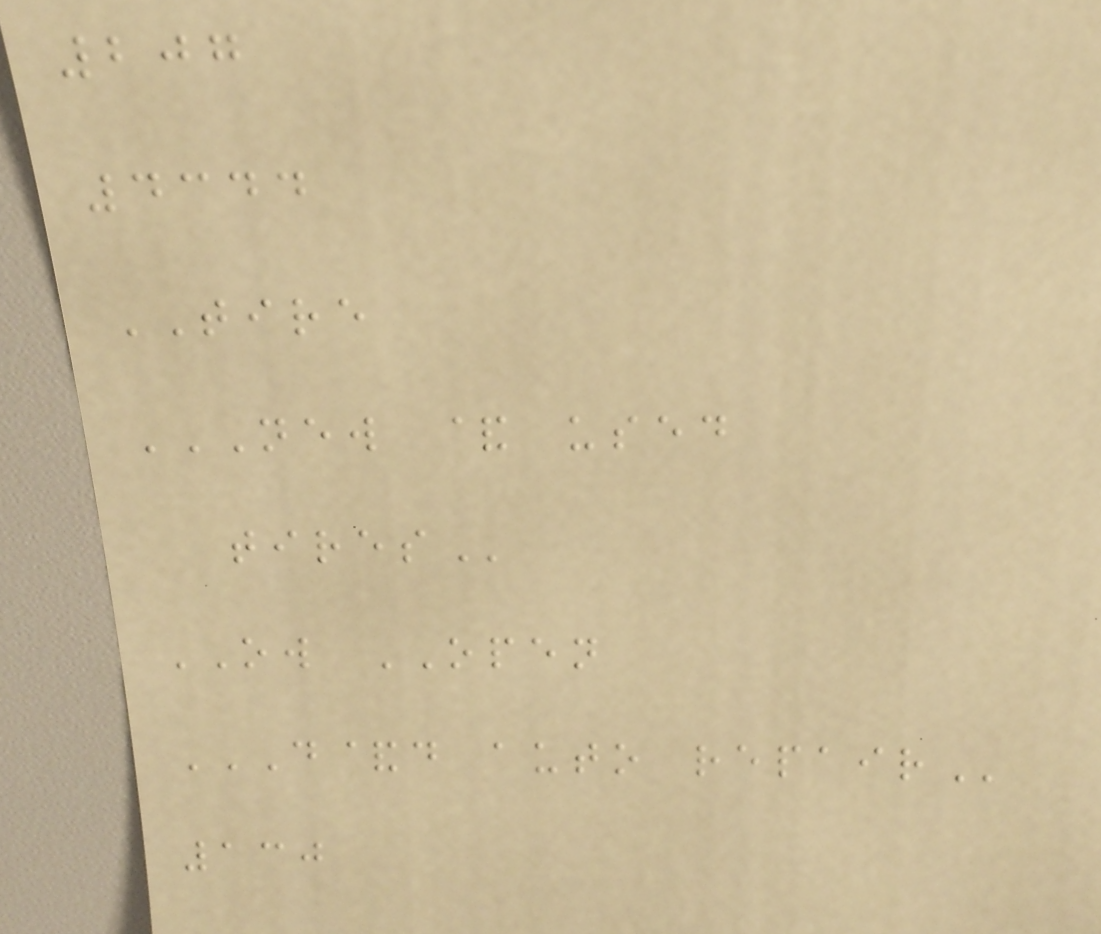207
4344
TIRE
NEW & USED
TIRES
OW OPEN
D&D AUTO REPAIR
130
